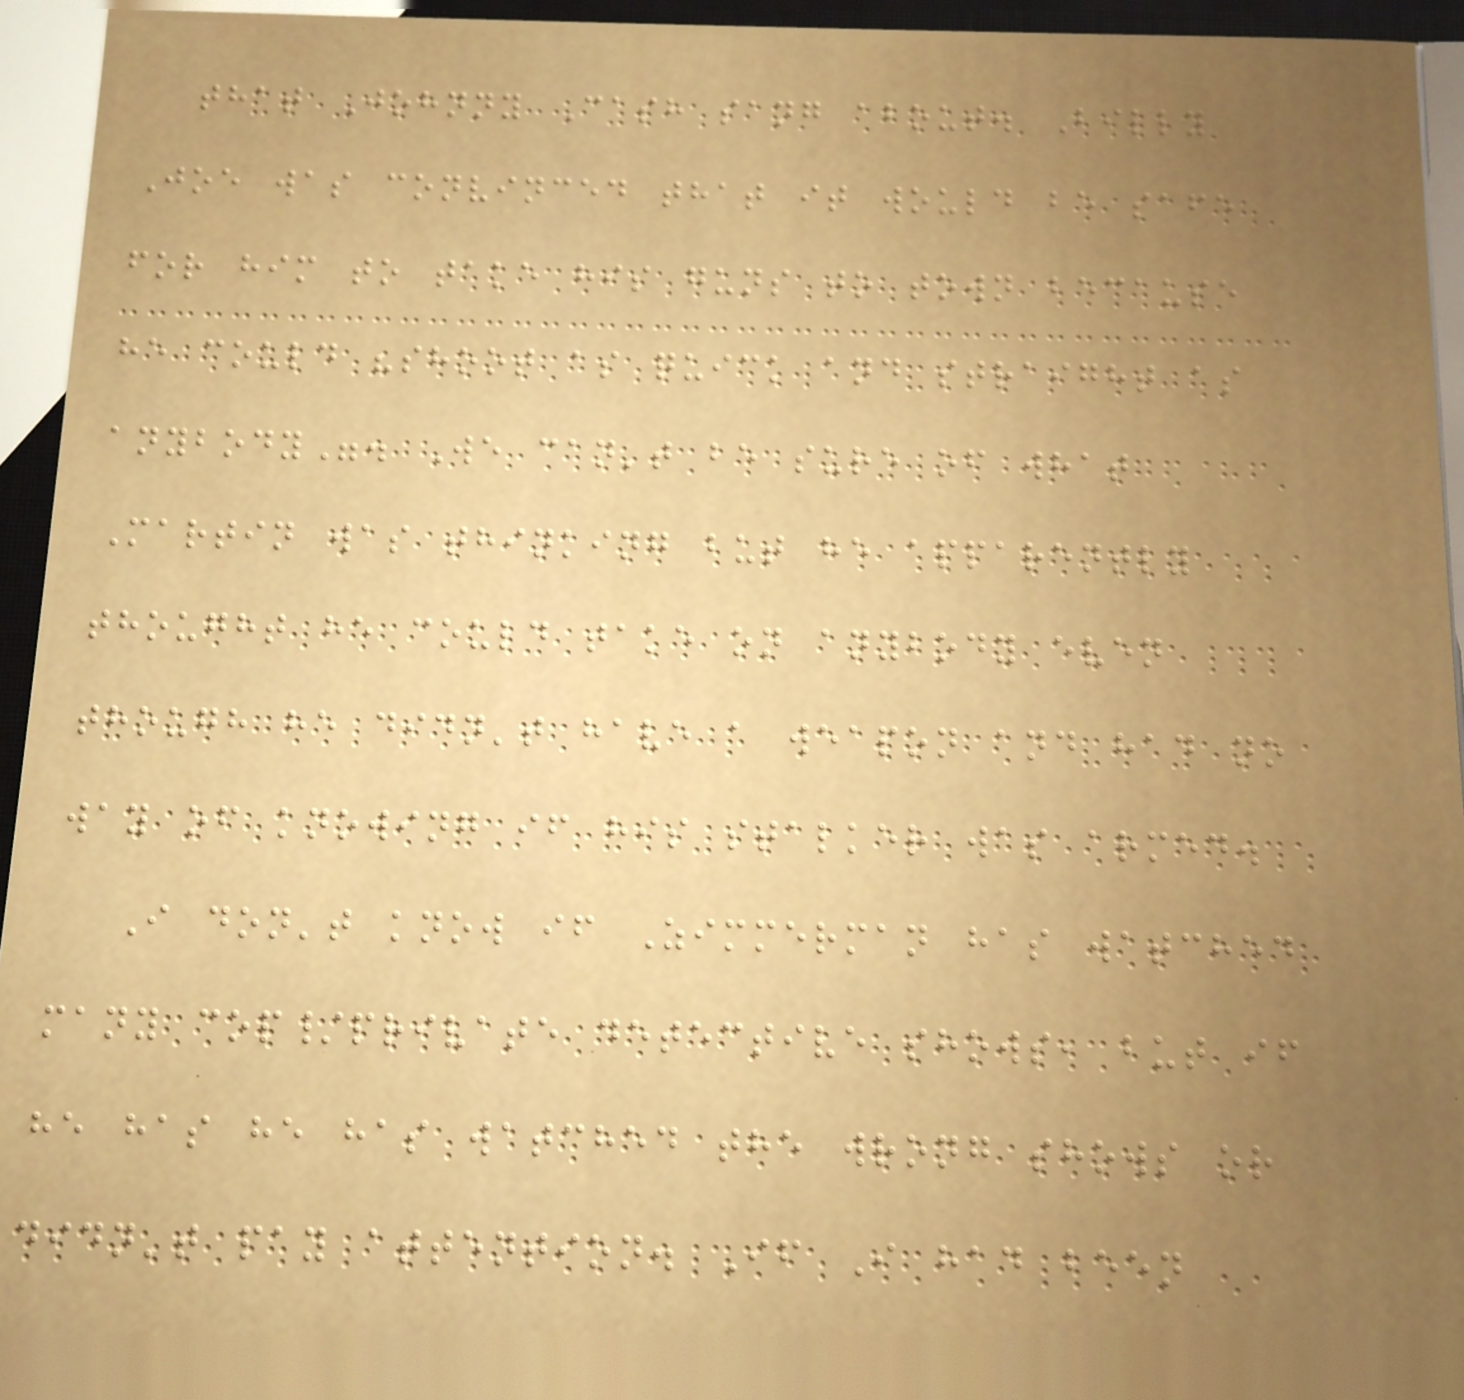that Johnny Cash sang about. Billy
Joe was convinced that it would be safe
for him to take his guns to town because
he could "shoot as quick and straight as
anybody". We can't be sure of what
Martin was thinking but he apparently
thought he could take on anybody even
though he didn't have a weapon and had no
way of knowing if his stalker was armed.
I don't know if Zimmerman has watched
many cop/private detective shows, but if
he has he has watched the wrong shows or
didn't pay attention. If I had been
